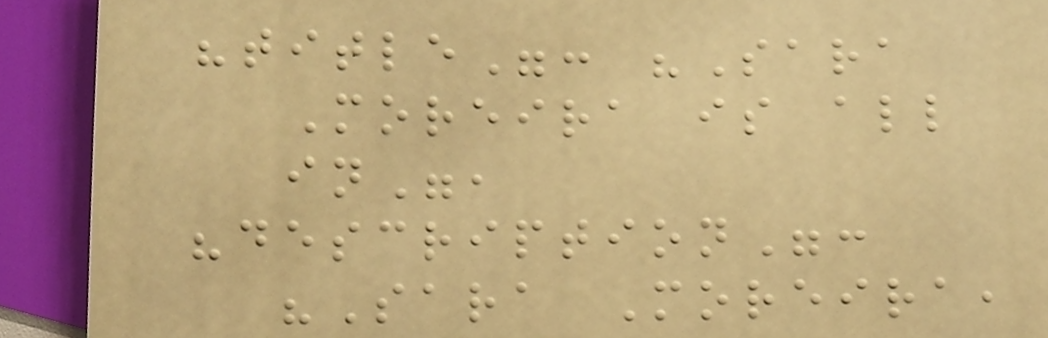"title": "Sara
Moreira is all
in",
"description":
"Sara Moreira,
